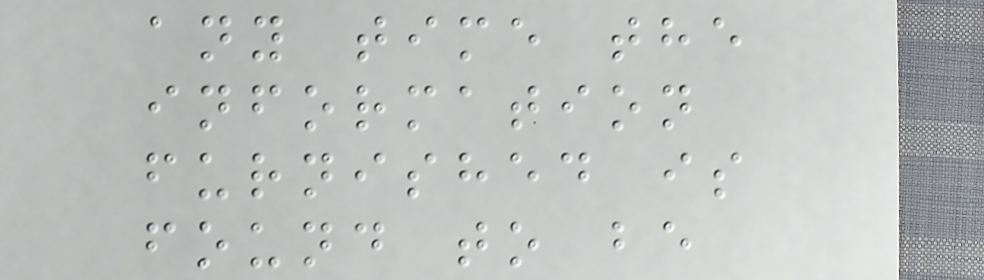any time the
information
furnished is
found to be
